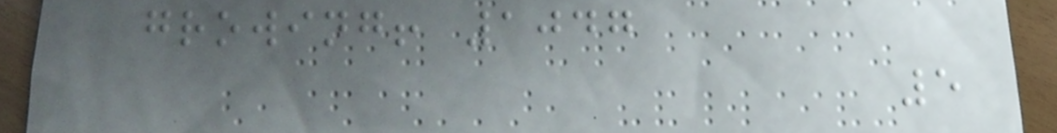growing! 1047
5
